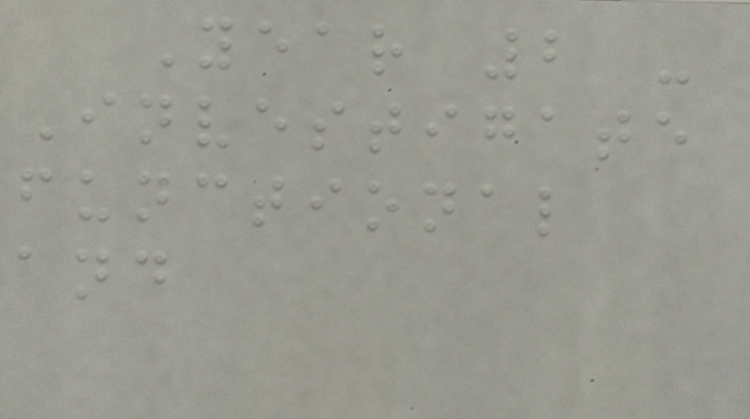Year 2 -
Investigate
functional
and
